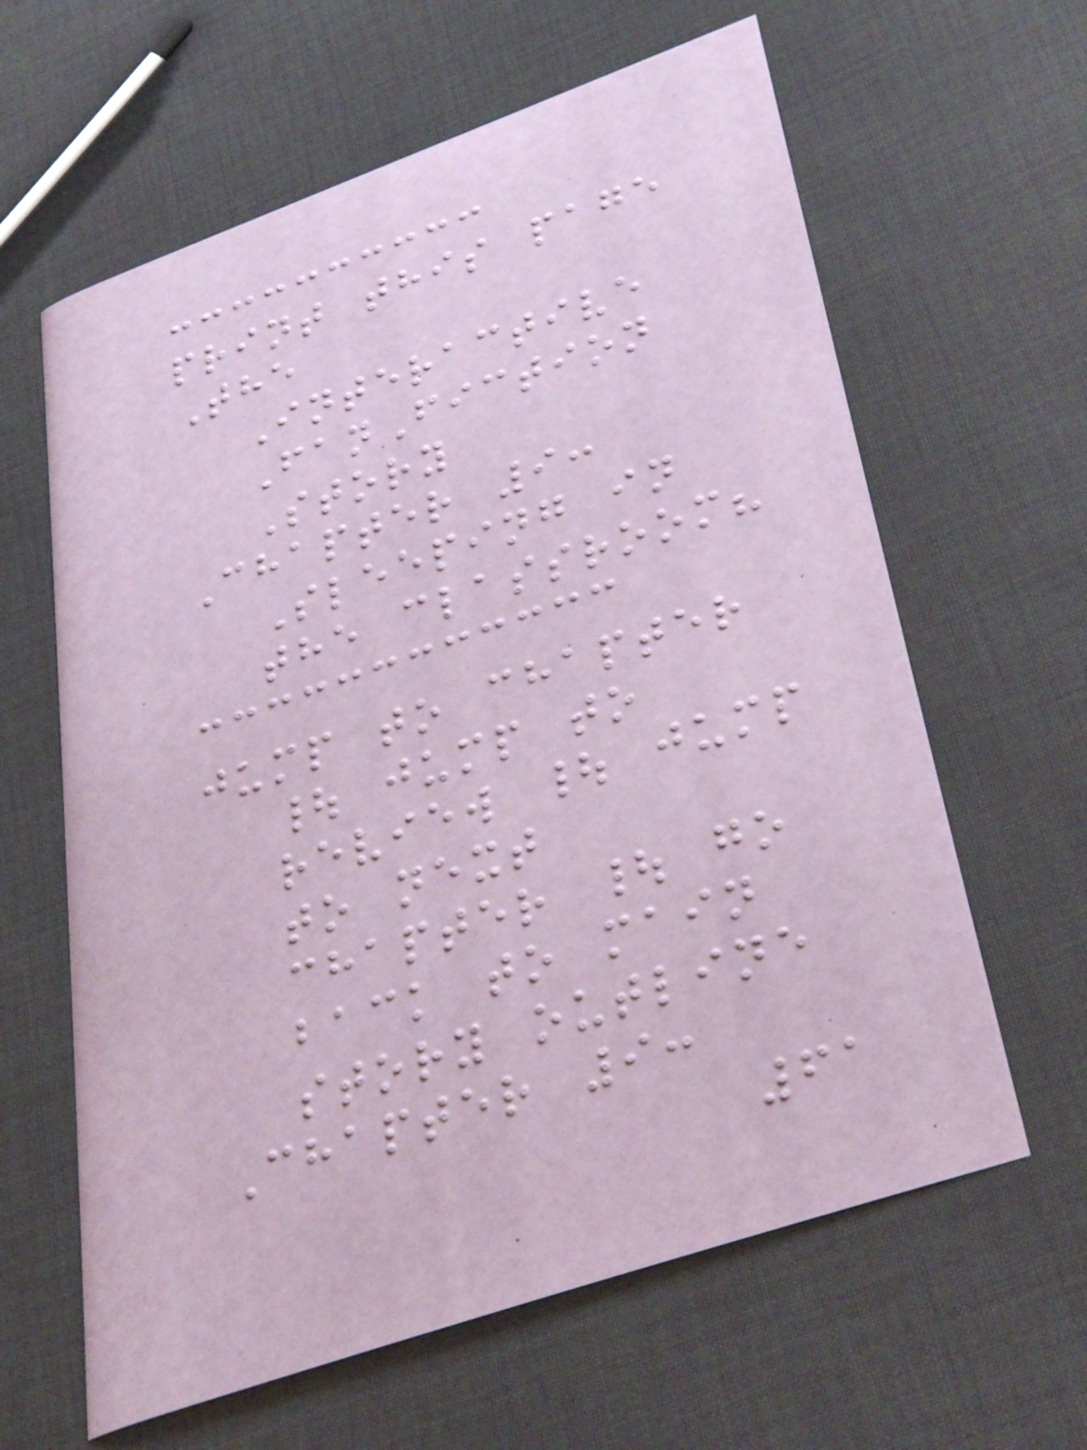print this page
The
Interactive
FanFiction
Story
Chapter 9:
Sleeping in
the classroom?
jump to chapter
| jump to
review | jump
to next
chapter | go
back to main
story outline
Chapter 9:
61
